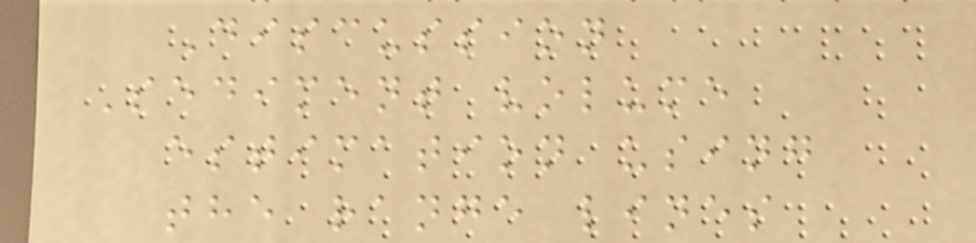Discussion
Sediment volume
estimation using
the range lines
